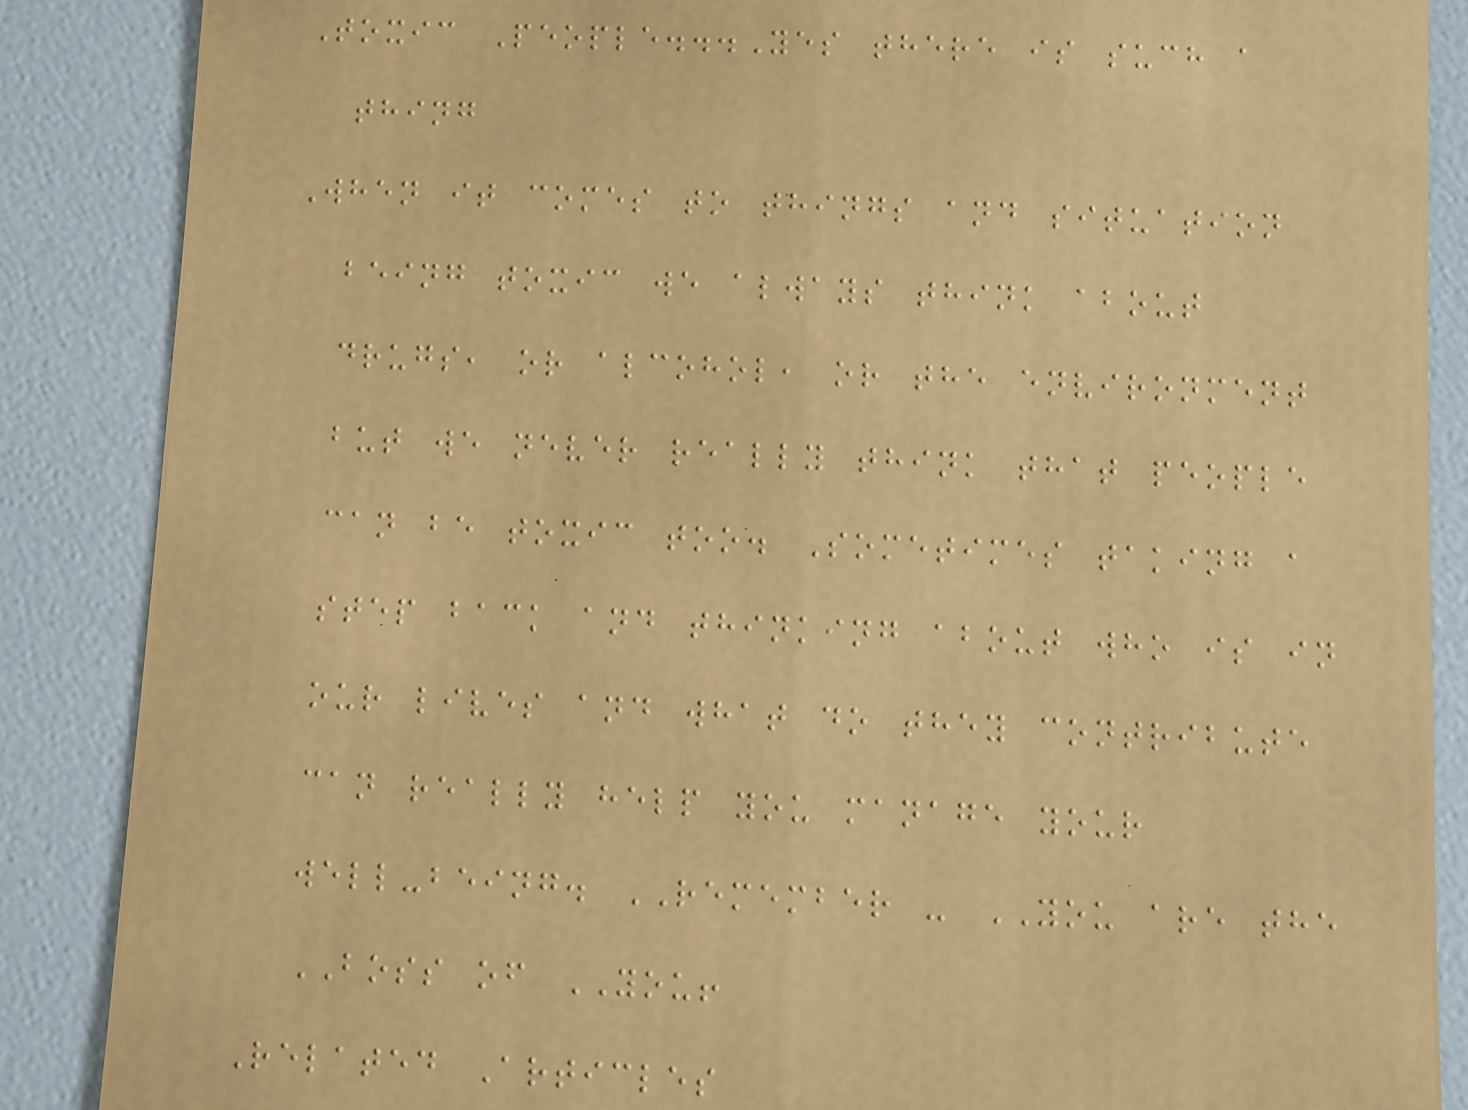Toxic People...Yes there is such a
thing
When it comes to things and situation
being toxic we always think about
drugs, or alcohol, or the environment
but we never really think that people
can be toxic too. Sometimes taking a
step back and thinking about who is in
our lives and what do they contribute
can really help you manage your
well-being. REMEMBER - YOU are the
BOSS of YOU!
Related Articles
